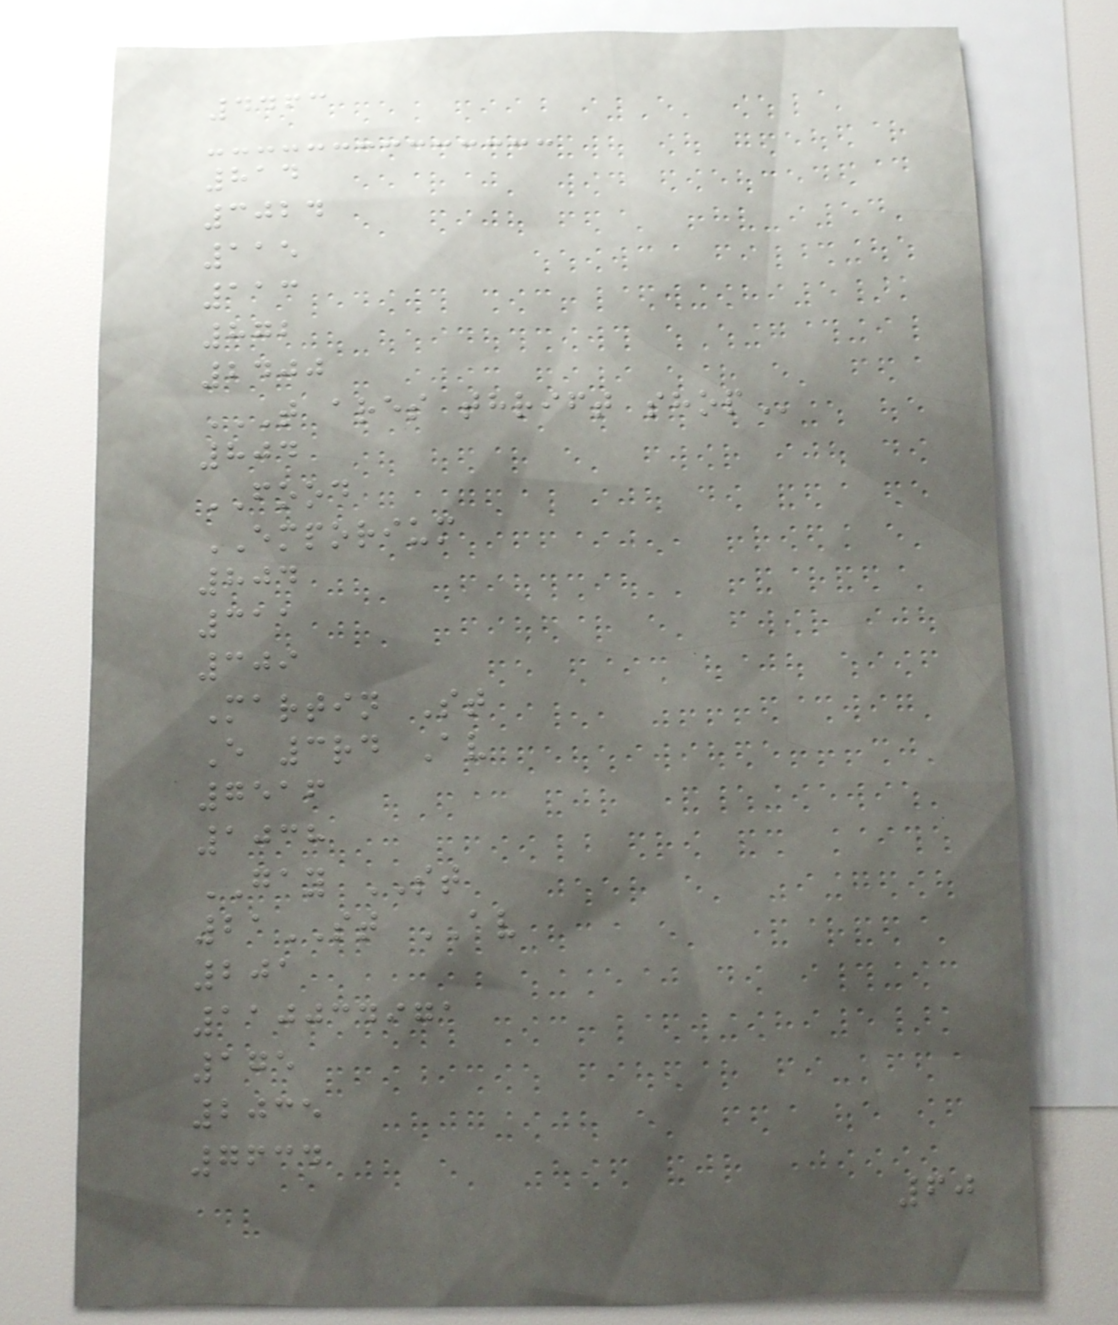4463
814
3024
115
113
872
2400
T ARES THRIFT SHOP
804
FOOD
EMPORIUM
804
311
309
Martin St
E 3rd Av
7516
1038
GAY ST
21ST AV
201
110034971
175
2035
7634
60
